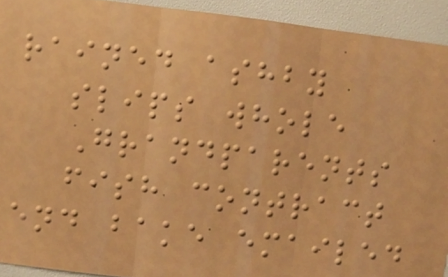rained ashby
slips whole
Grandparents
fish contract
end bake emailed
